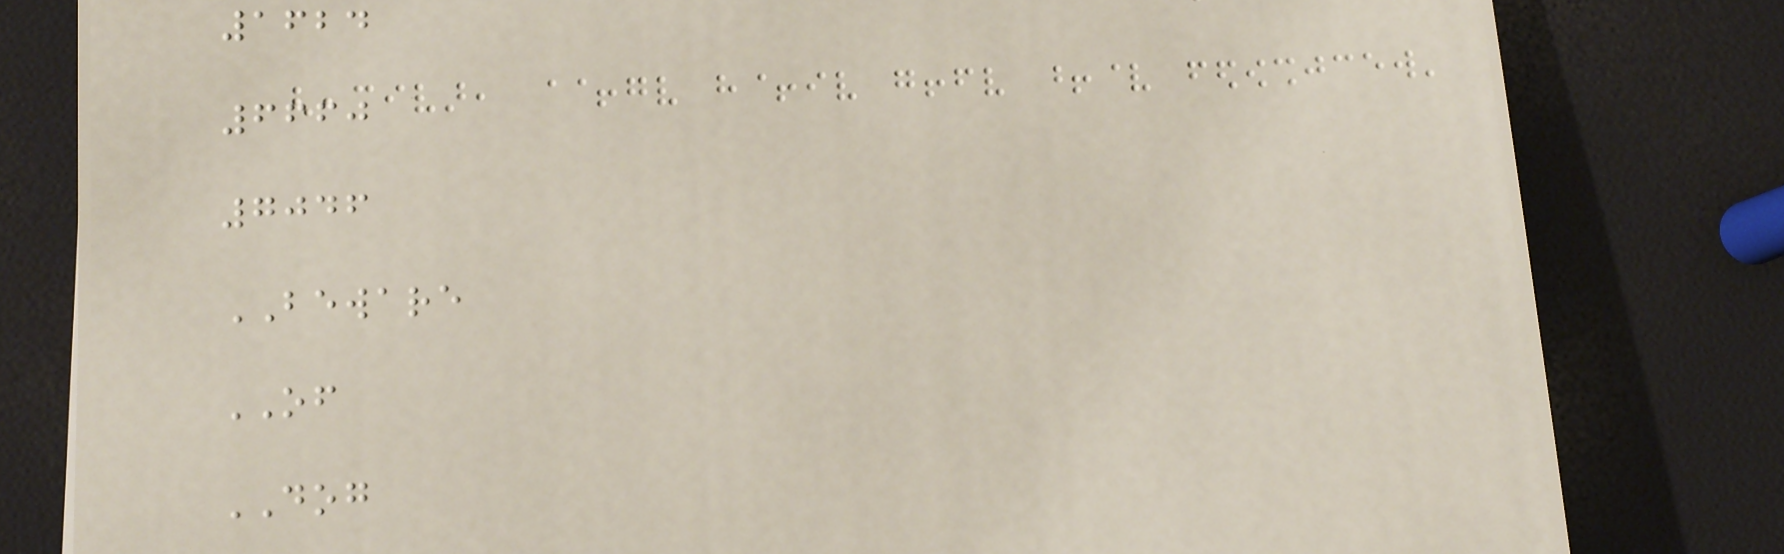1624
6660
7046
BEWARE
OF
DOG
